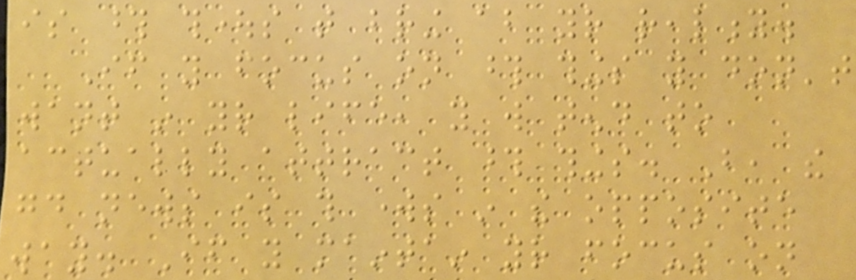is those thoughts that bring about your reality.
If you focus on those things you don't
want in your life, you will tend to
actually attract those things. But, the
good news is this works in the opposite
way. If you maintain your focus on
